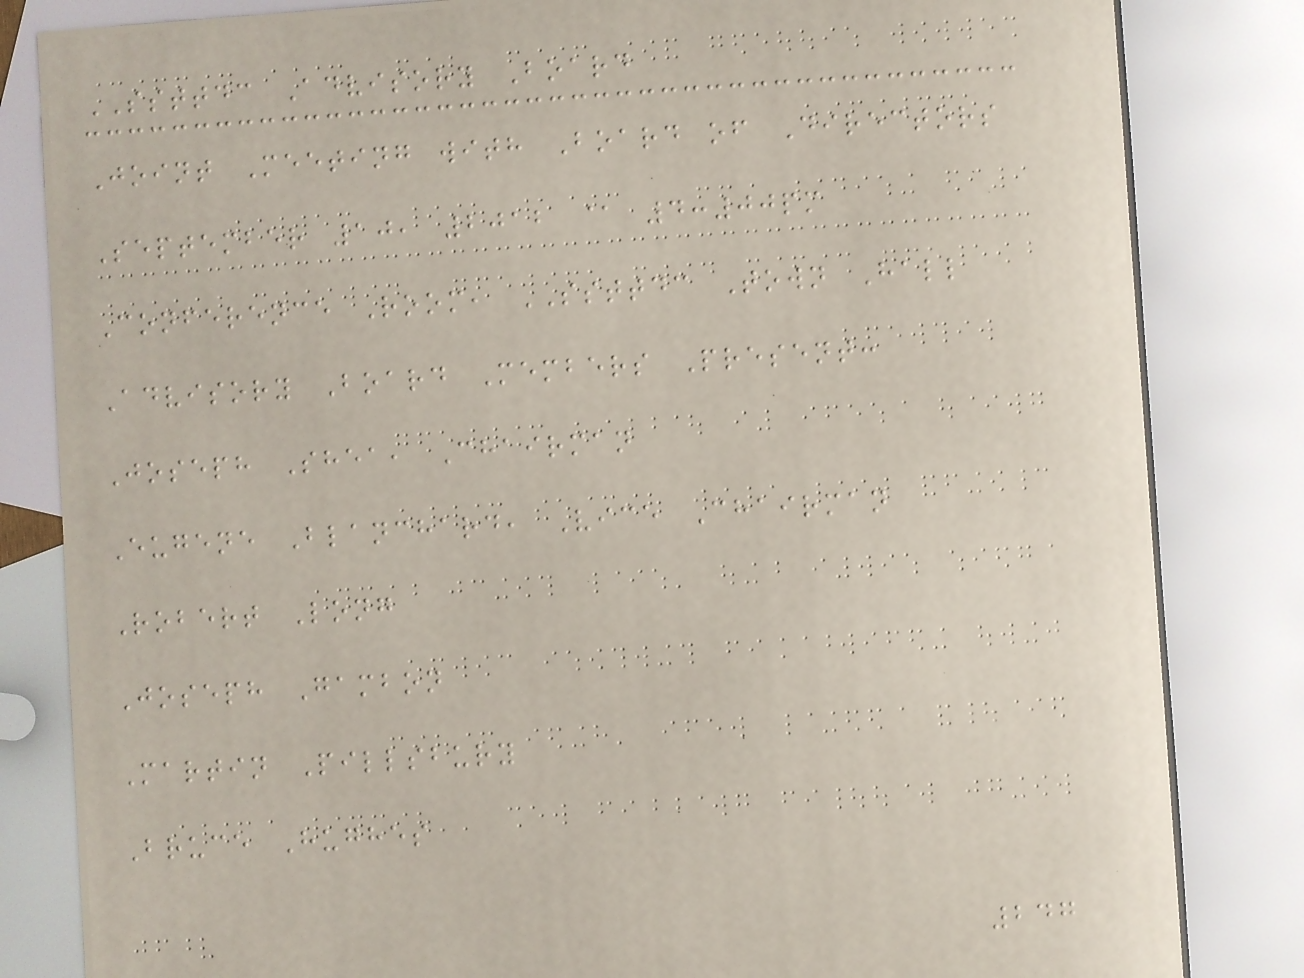SSTTDC Advisory Board
Joint Meeting with Board of Directors
September 10, 2012 @ 4:00pm
Conference Room, SSTTDC Town Hall
Advisory Board Members Present:
Joseph Shea, Chairman
Eugene Blanchard, Vice Chairman
Robert Long
Joseph Gambon
Martin Pillsbury
Bruce Hughes
247
